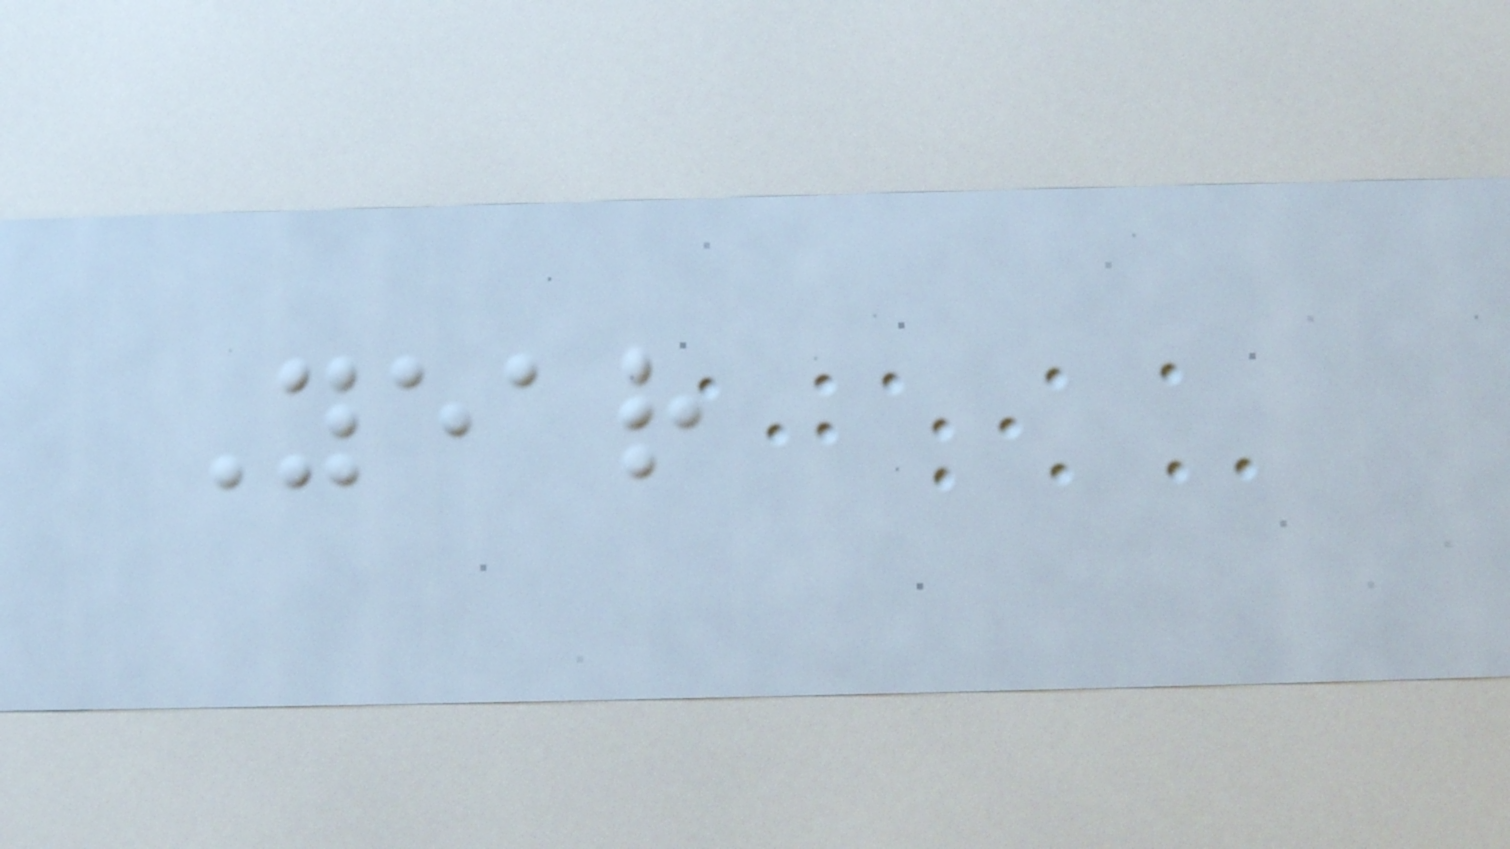Year
